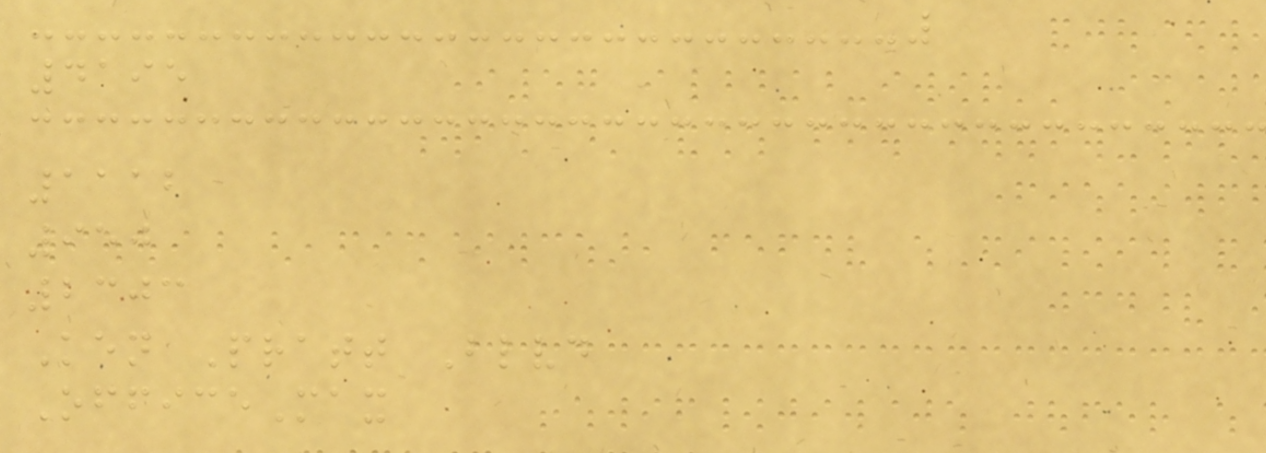4195
1112
950
2303
Ken Pratt Blvd
OfficeMax
